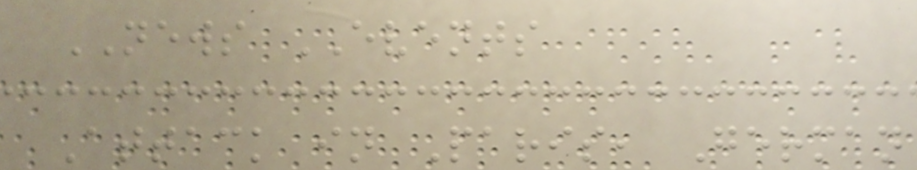NEWS EVENTS
Attack in Paris, German
